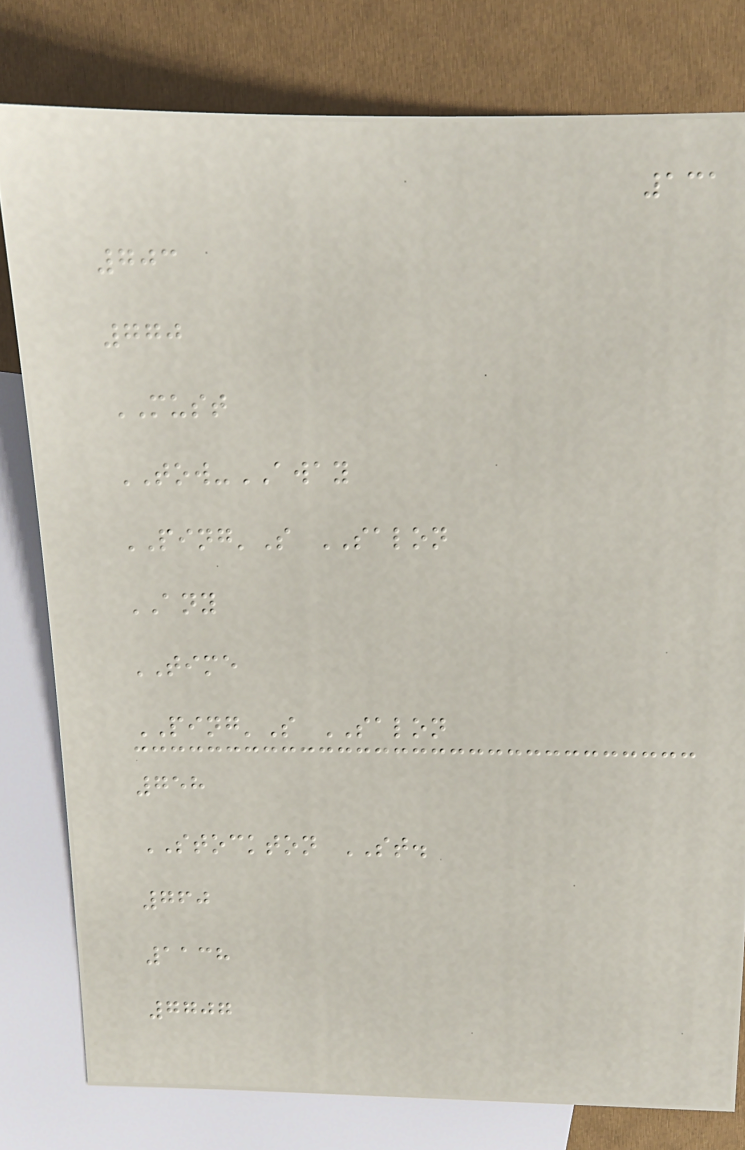131
703
770
MUST
TOW-AWAY
PING'S SALON
ANY
TIME
PING'S SALON
758
STOCKTON ST.
760
1138
7707
